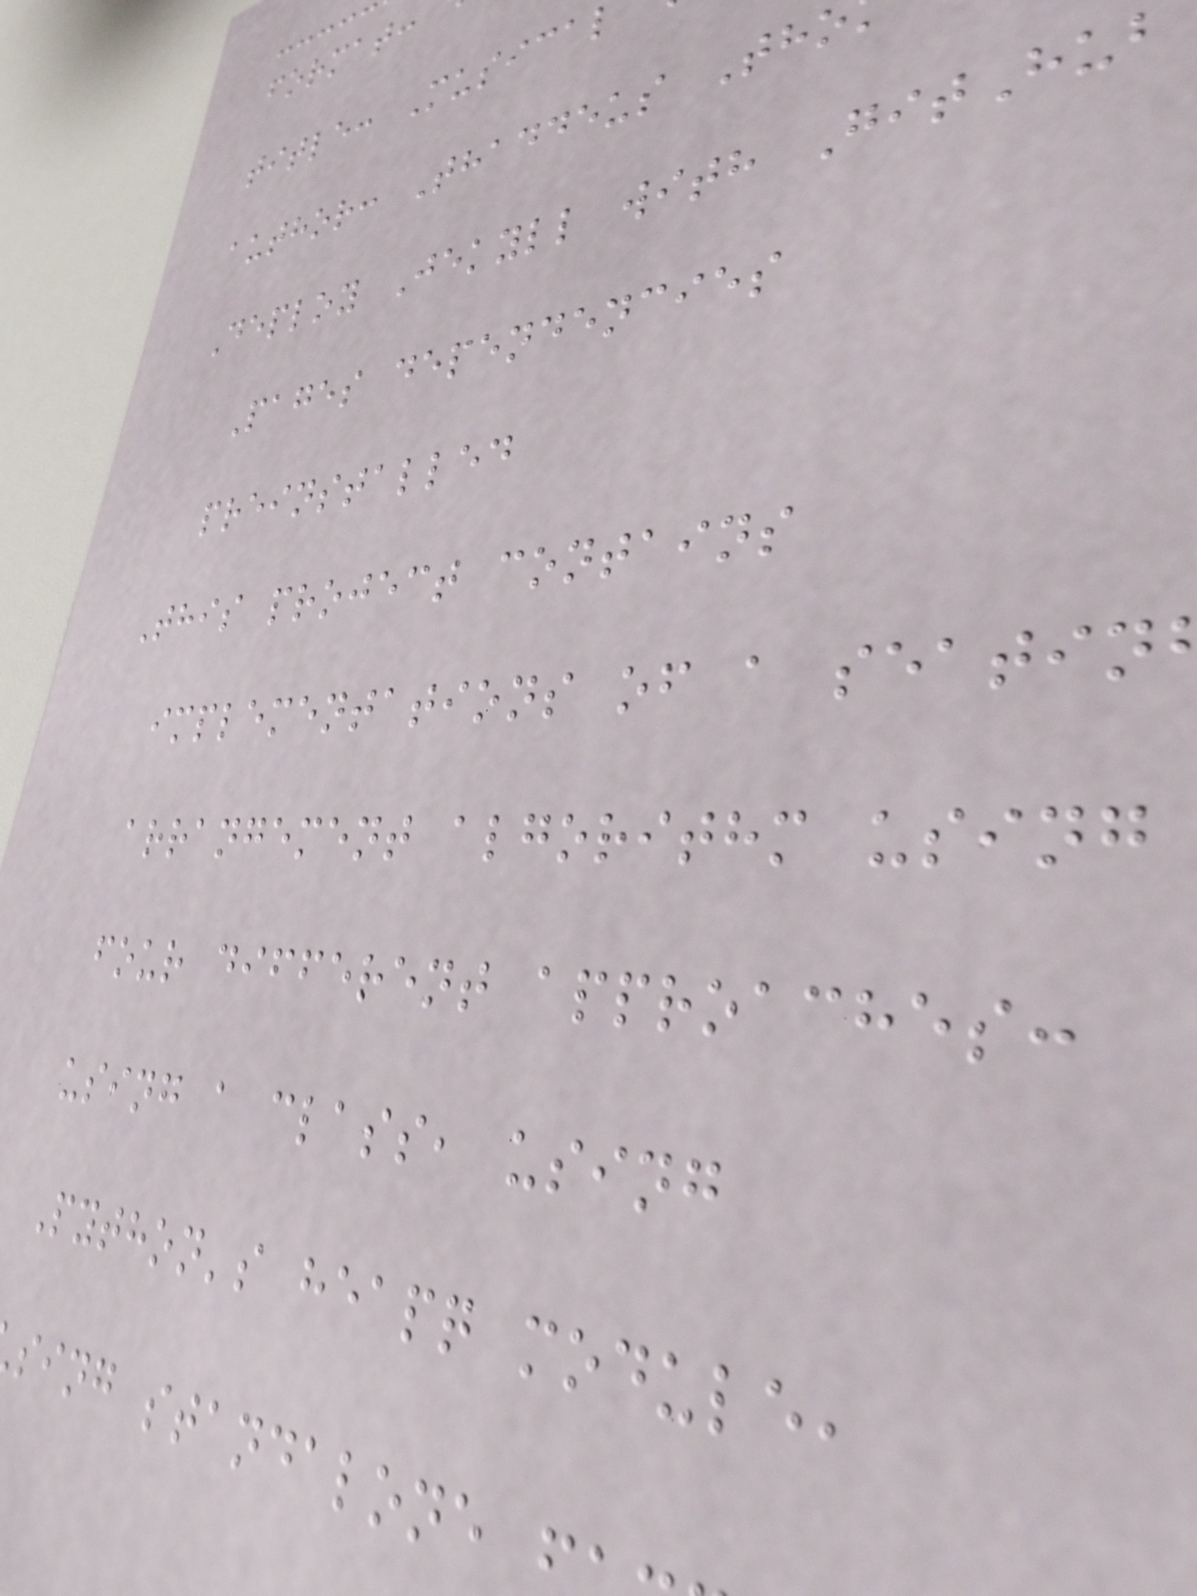format:
title: Musica
author: Thaddeus Tho
Deploy Jekyll with GitHub
Pages dependencies
preinstalled
This project contains
implementations of a seatin
arrangement algorithm using
four different approaches:
using a class, using
Python's heapq module,
sing standalone
